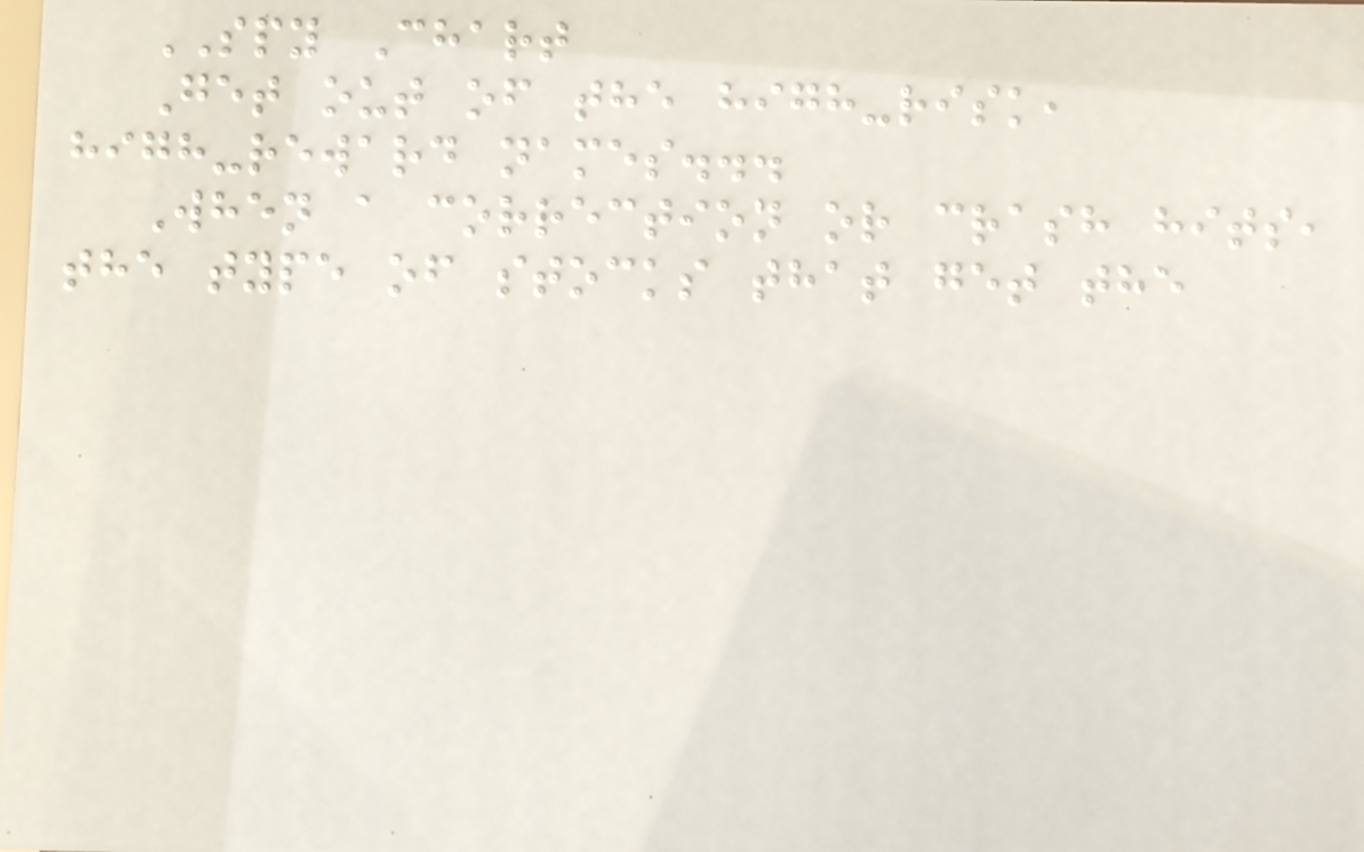SPY Chart
Get out of the high-risk,
high-reward names...
When a correction or crash hits,
the type of stocks that get the
